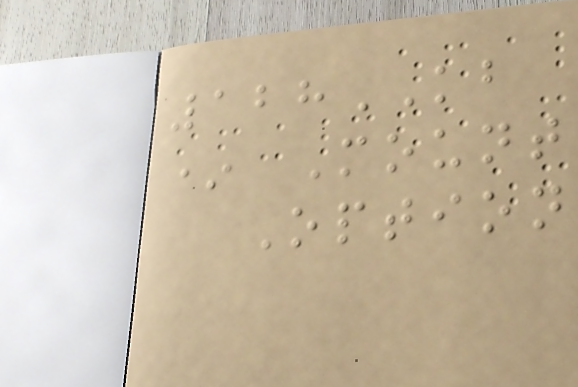128KB
* Mount
Option
